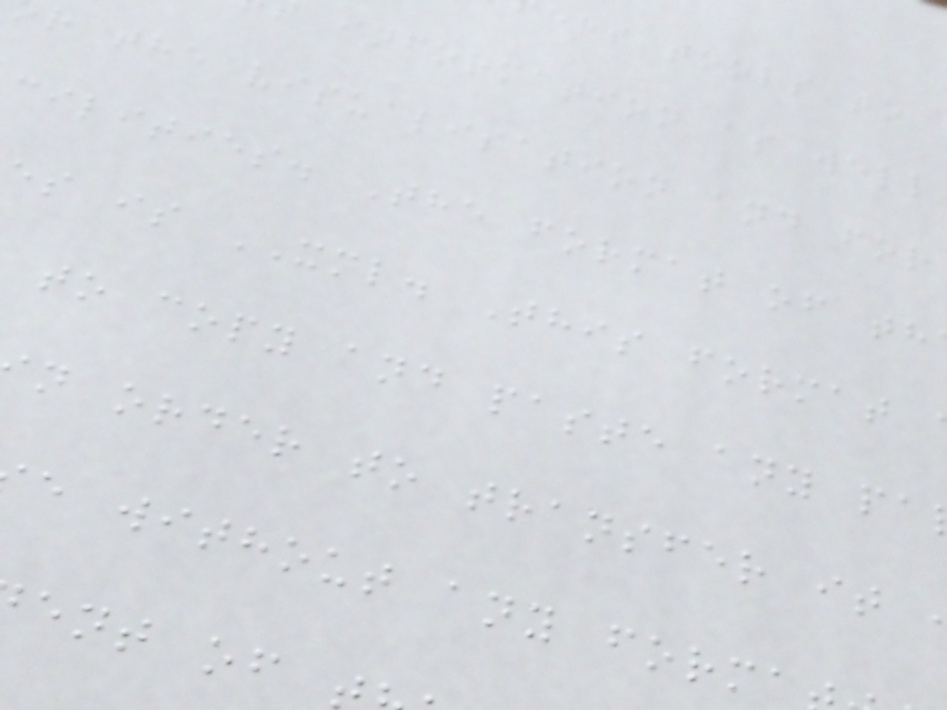ers tools to
information as well
r the visualisation and for
cilities. The format of th
es is XML. This format
to copy and paste any pa
n order to transfer it
e without any forma
